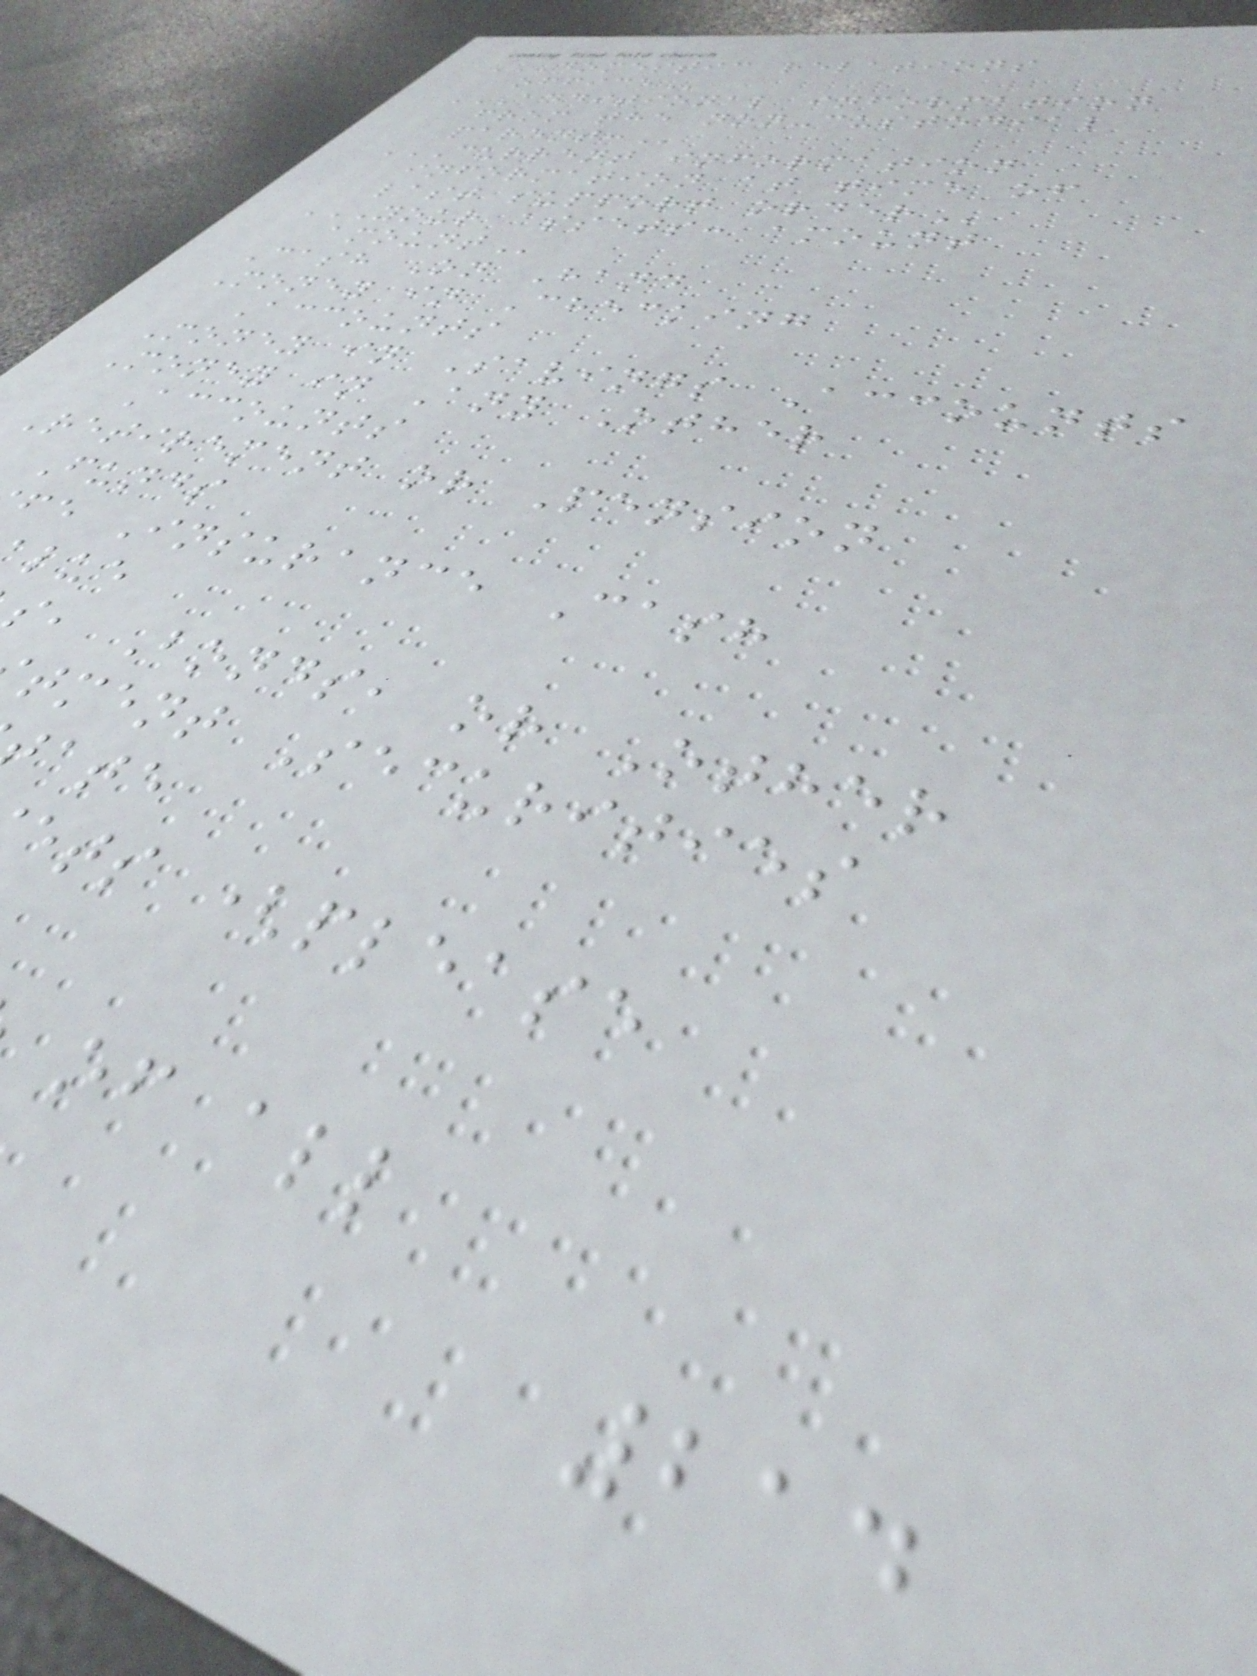DOMESTIC RELATIONS
ADDITIONAL INFORMATION
from the non-custodial
CURRENT INFORMATION
information at time of
last support
YOUR ASSETS: AMOUNT
Cash On Hand
Money in Checking
Accounts
Money in Savings Accounts
Money in Any Other
Accounts
Retirement or Pension
Funds
fe Insurance Cash
s, Bonds, or Other
tment Securities
ets (please
of all
214
